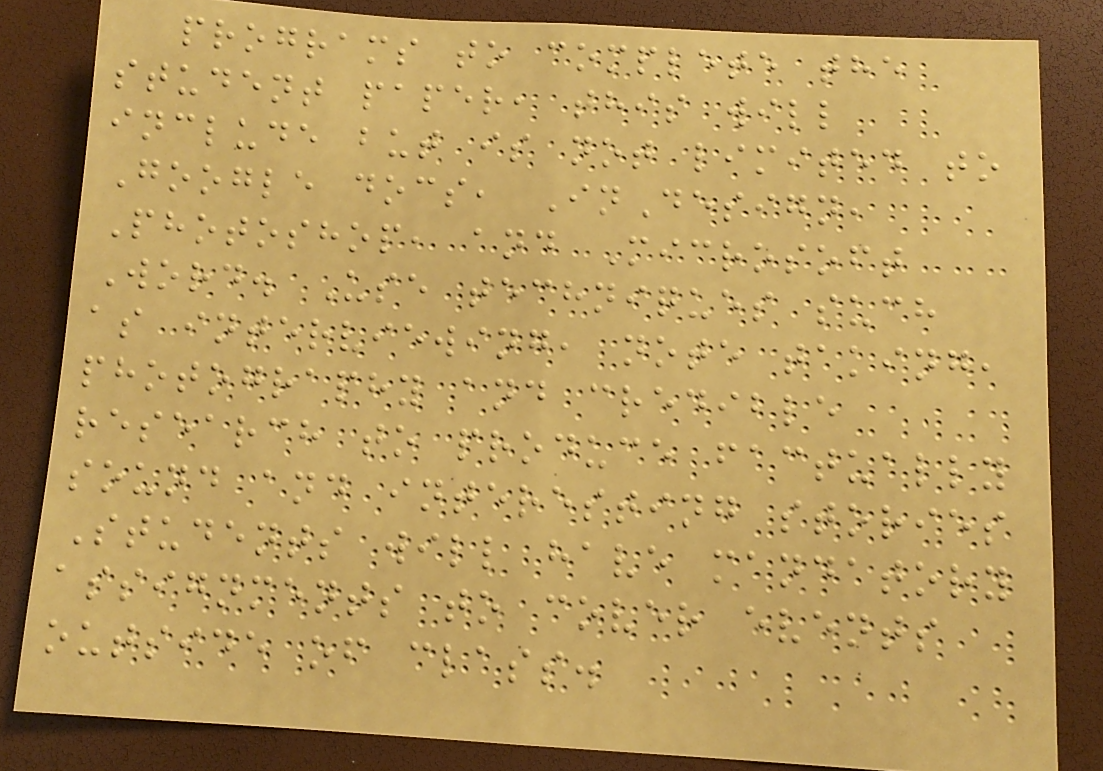programs to complete the
student paper, this will
include but is not limited to
Google docs, InDesign,
Photoshop, and Microsoft
Word. Use techniques such
as interviewing, note taking,
photography and credible
research to produce factually
sound and interesting stories
Students will have mandatory
assignments to cover events
outside of class.
